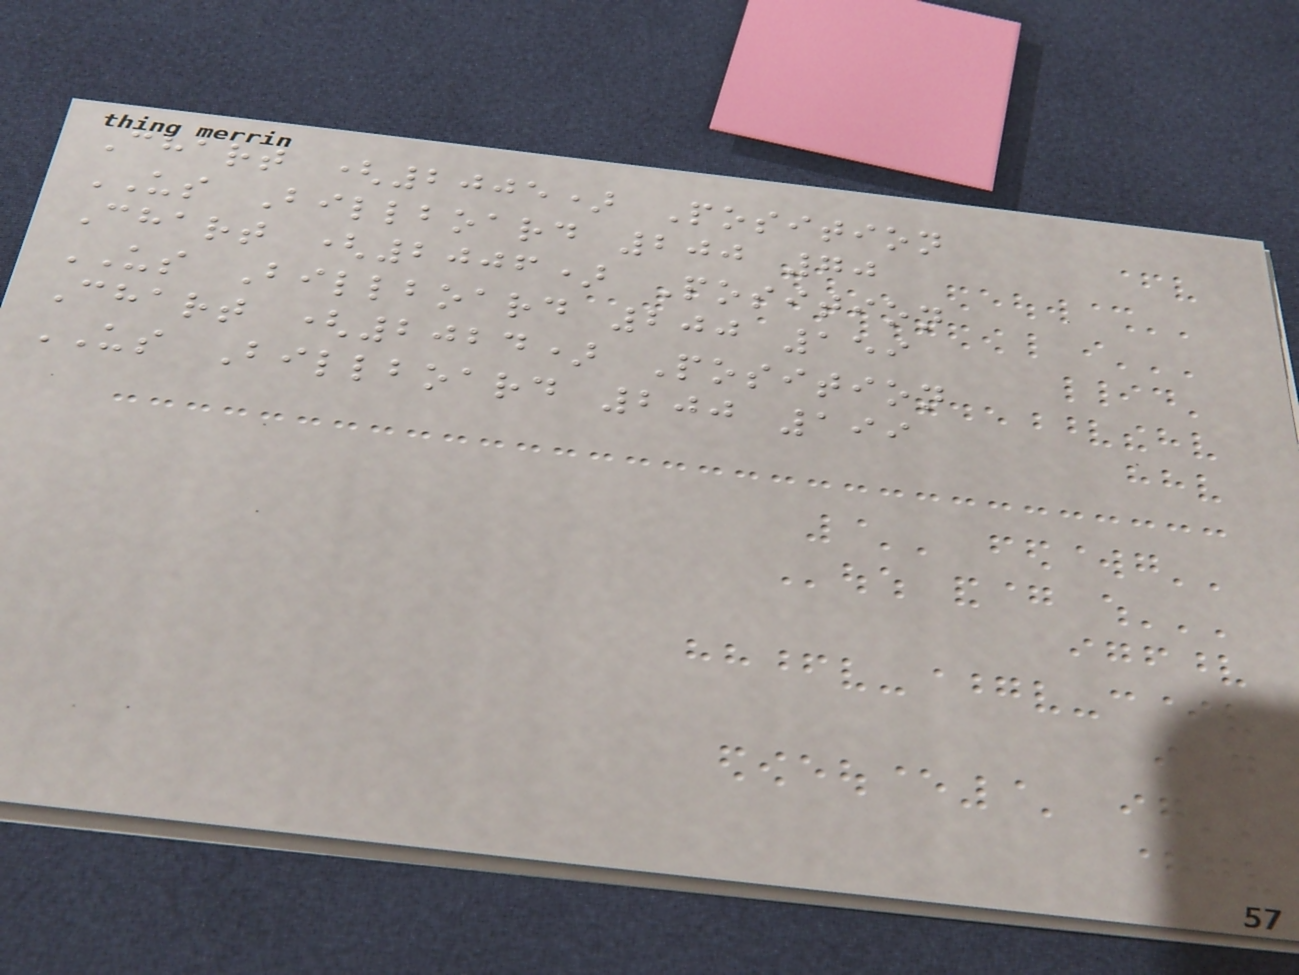Chart (2005) Position
US Billboard 200 70
Chart (2006) Position
US Billboard 200 159
Chart (2024) Position
US Billboard 200 199
